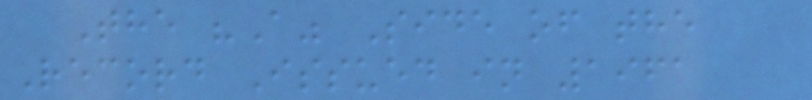The "A" Side of the
Record Issued in 1961
